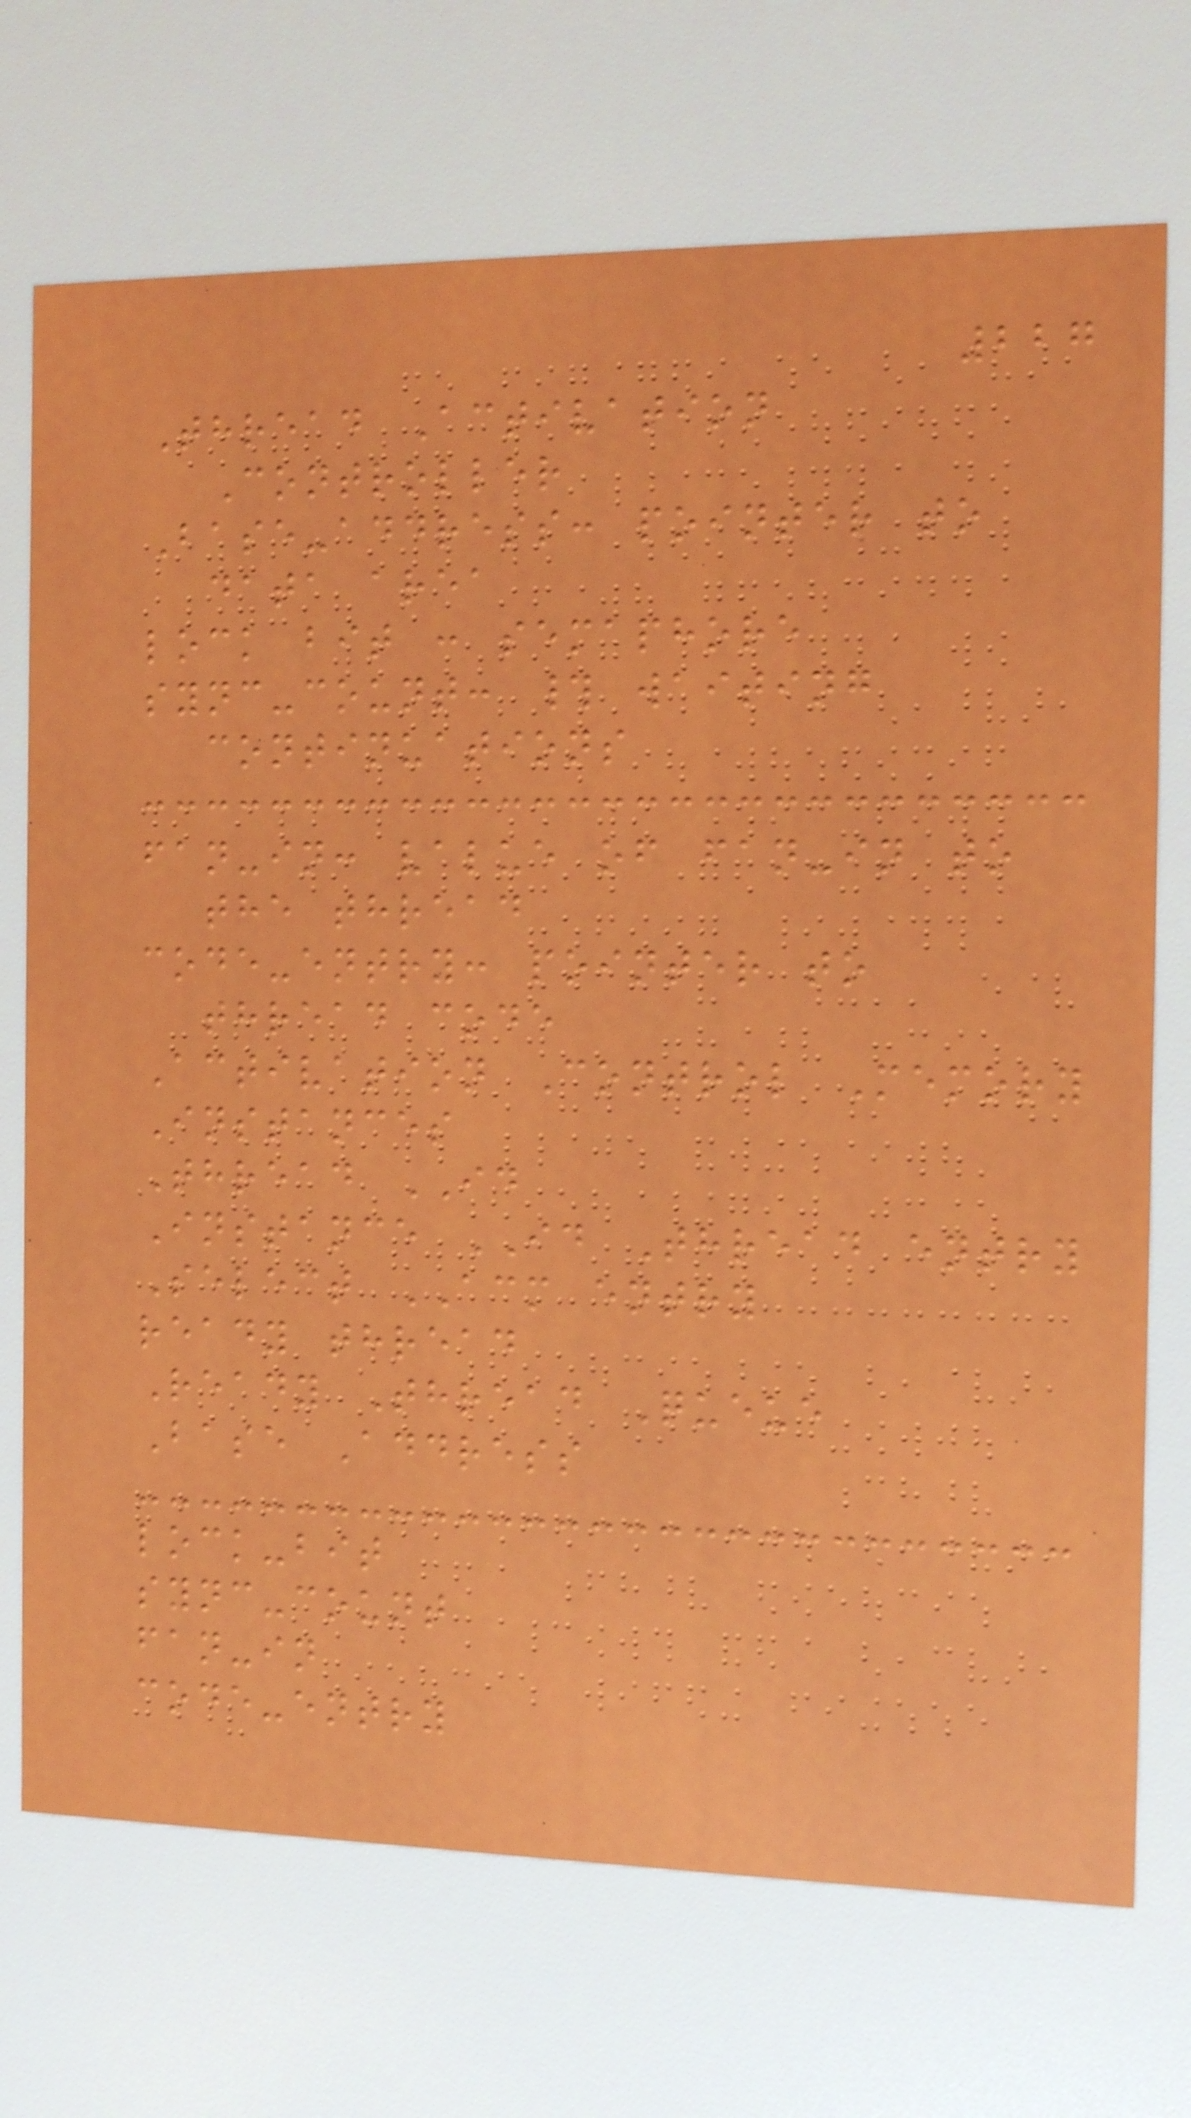227
Thread Activation
Controller
Base-address: pointer to
data area
lock bit : semaphore
sync-count: # waiting
continuations
fan-in: value of fan-in to
the thread
code-entry: pointer to
thread code
Activation Control Memory
Instances
Thread ID
Instance ID Thread entry
Select ACM entry
ready thread
Ready Thread Queue
Base Address
lock-bit
sync-count
fan-in
code-entry
